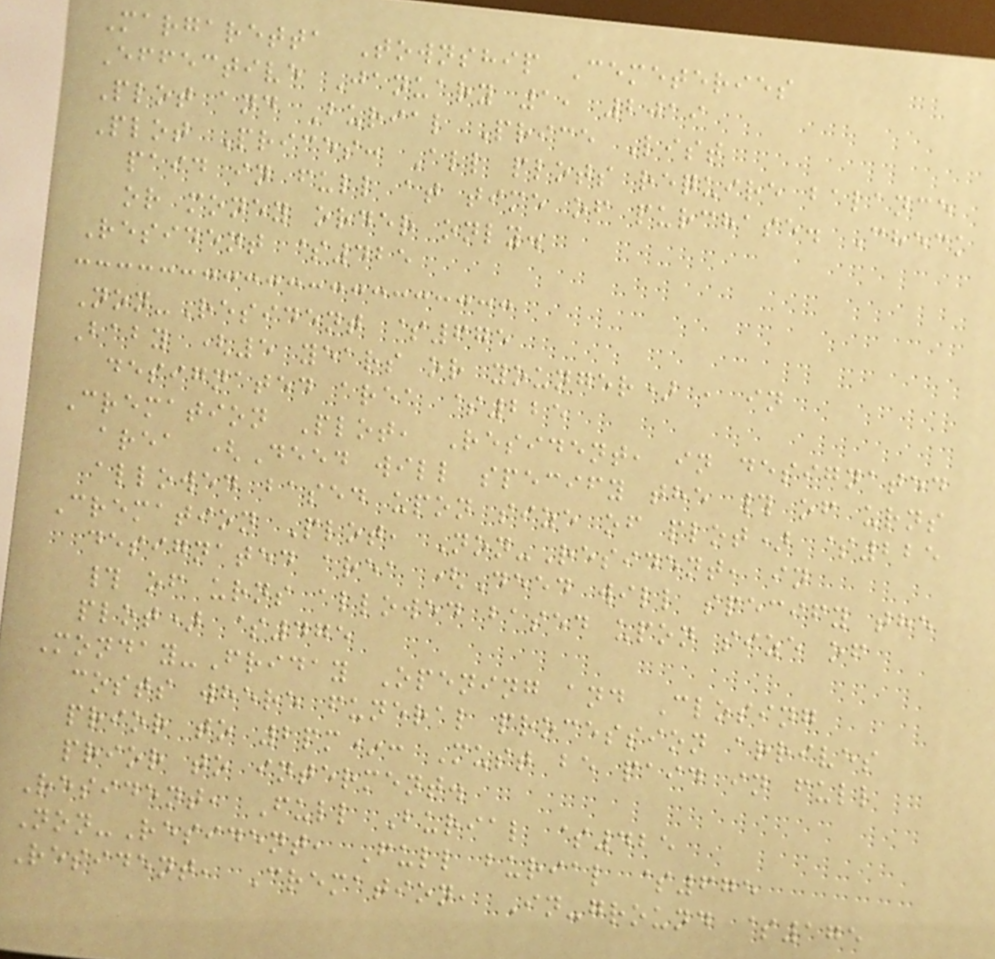Margaretta Township Cemeteries
Effective January 1, 2019
Plot and Burial Price List
Plot Prices: All plots require balance
paid in full at time of purchase. Check
or money order only.
Resident $425
Non-Resident $675
Baby (5 years or younger) , in
designated area $225
Cremation Plot, Resident, in designated
area (Deed will specify the # of urns
allowed based upon size of plot) $225
Cremation Plot, Non-Resident, in
designated area (Deed will specify the
# of urns allowed based upon size of
plot) $475
Monday-Friday Opening and Closing
costs where funeral procession arrives
prior to 2pm*: Must be paid in full
prior to interment.
Resident, Full Burial $425
Non-Resident, Full burial $675
Resident, Cremation, In-ground $175
